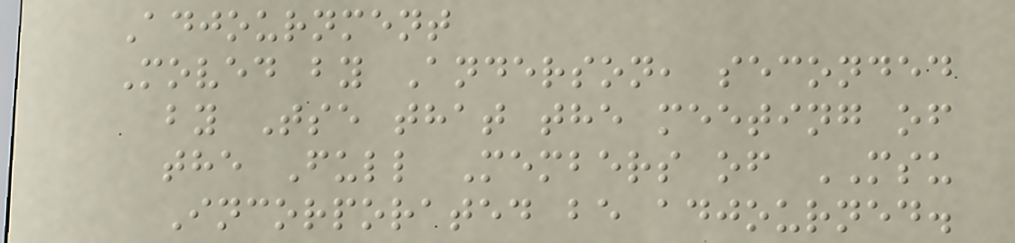Adjournment
Moved by Anderson, seconded
by Tse that the meeting of
the Full Members of MSU
Incorporated be adjourned.
